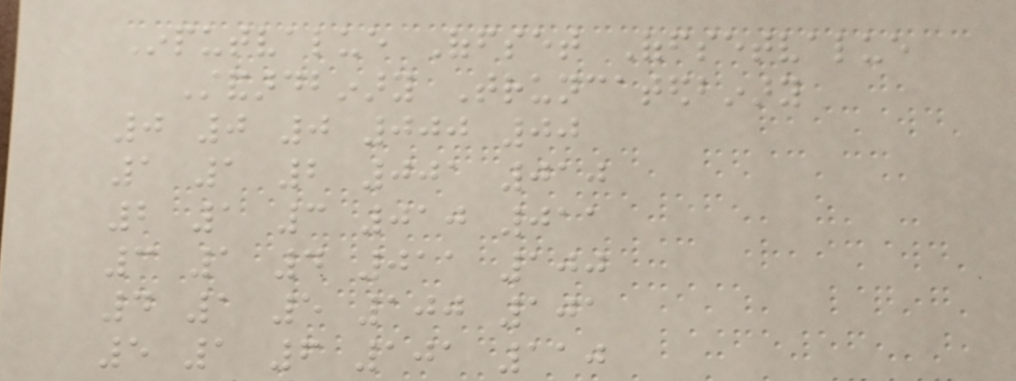Inputvalue Offset Offsetvalue
Standardbinary Truncatedbinary
0 0 0 000 00
1 1 2 001 010
2 1 3 010 011
3 1 4 011 100
4 1 5 100 101
5 1 6 101 110
